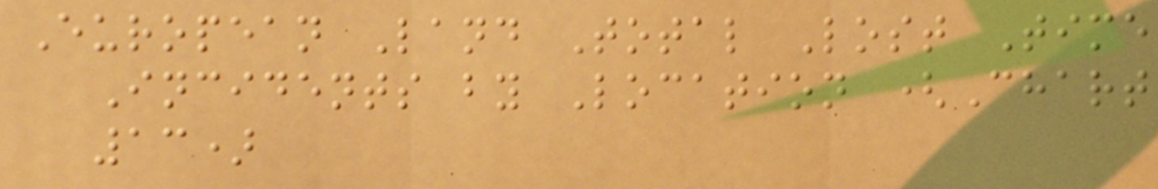European Land Total Lost Time
Incidents by Location (Chart
13)
